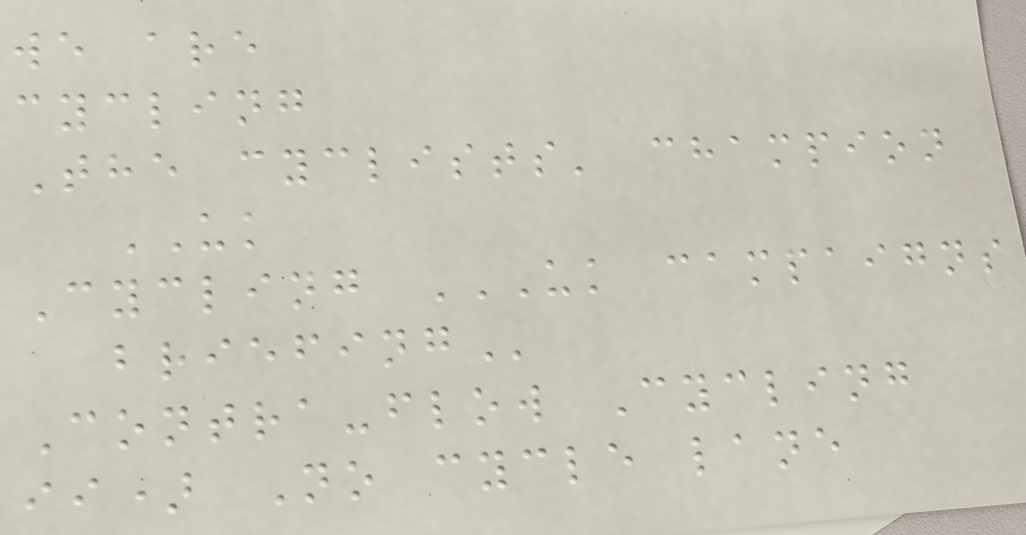we are
cycling
The cyclists' champion
UK
Cycling UK CAMPAIGNS
BRIEFING
Contra-flow Cycling
ii) No cycle lane
